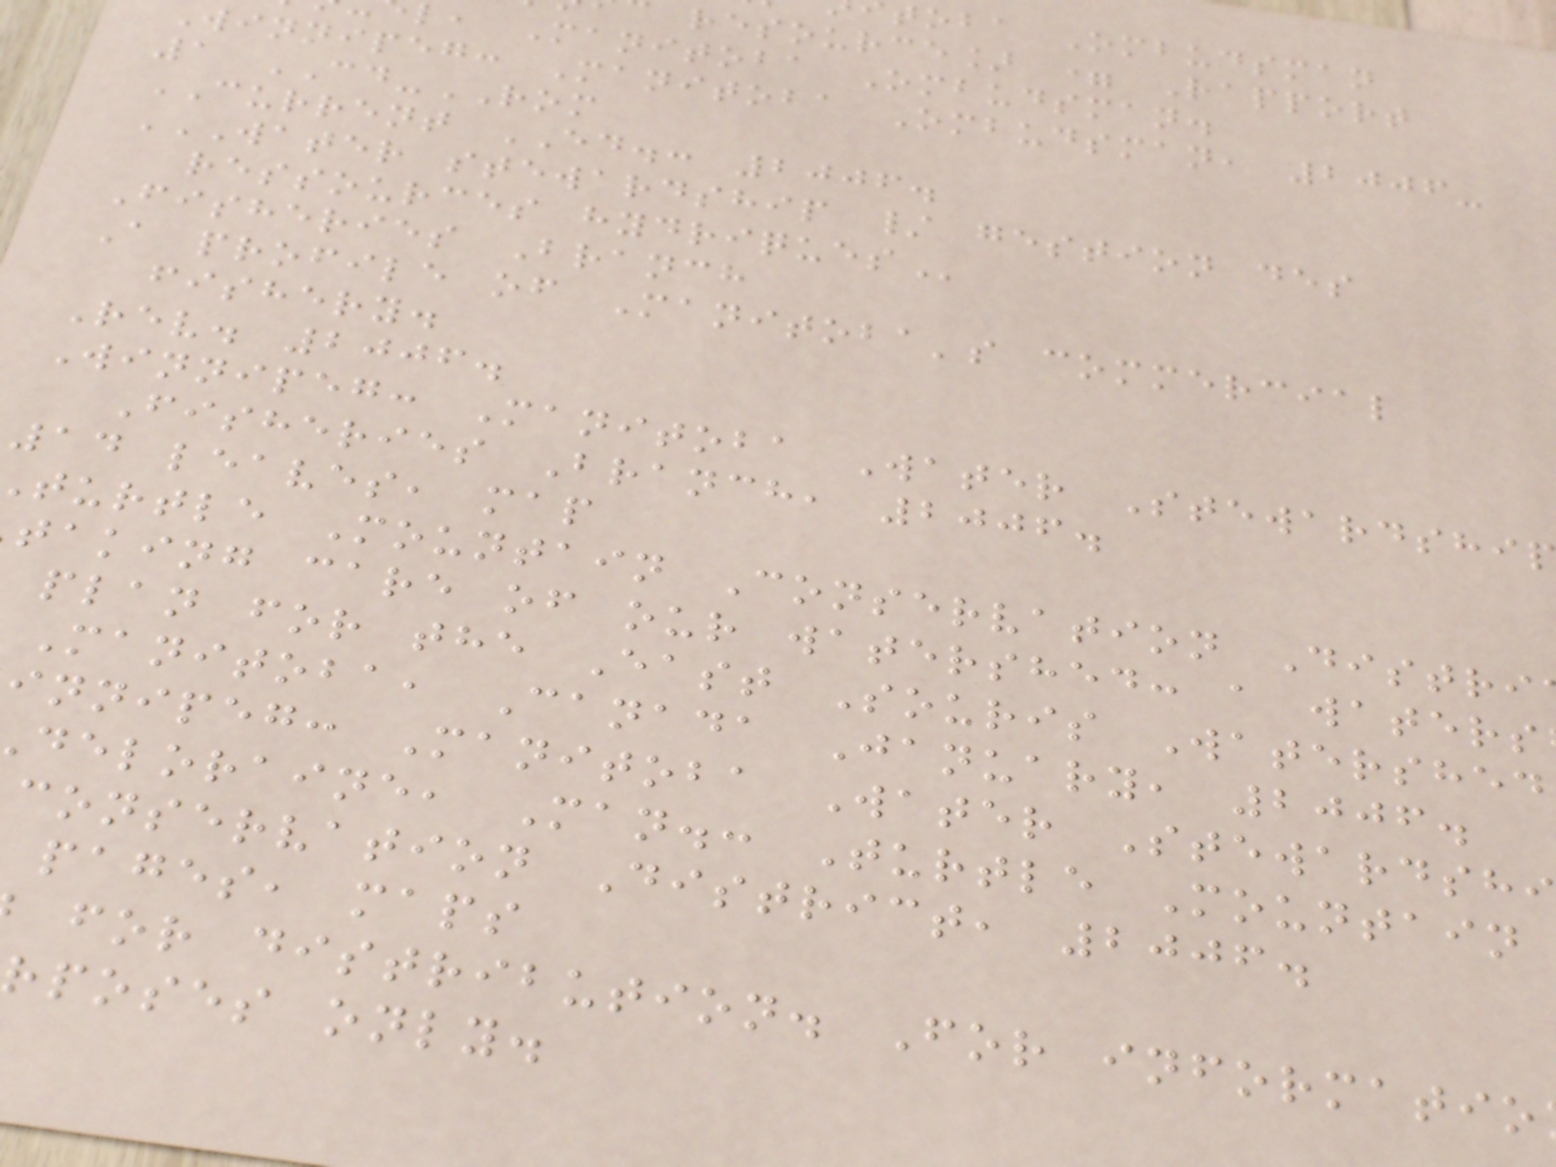toba Ombudsman
resource] = Rapport
l, Manitoba Ombudsman.
Winnipeg: Manitoba Ombudsman, 2006-
1 CD-ROM
CURRENT ED.: 2006.
WATER STEWARDSHIP / GESTION DES
ressources
Fisheries Branch
A profile of Manitoba's commercial
fishery.
Rev. 2006.
Winnipeg: Manitoba Water Stewardshi
Fisheries Branch, 2006.
14 leaves, map
turtle Mountain Conservation Distri
taking care of our watershed: a waters
plan for the East Souris Watershed
Manitoba, Canada January, 2006.
innipeg: Manitoba Water Stewardshi
deloraine, Man.: Turtle Mountain
conservation District, 2006.
pages, maps
for distribution. For informatio
rposes only.
